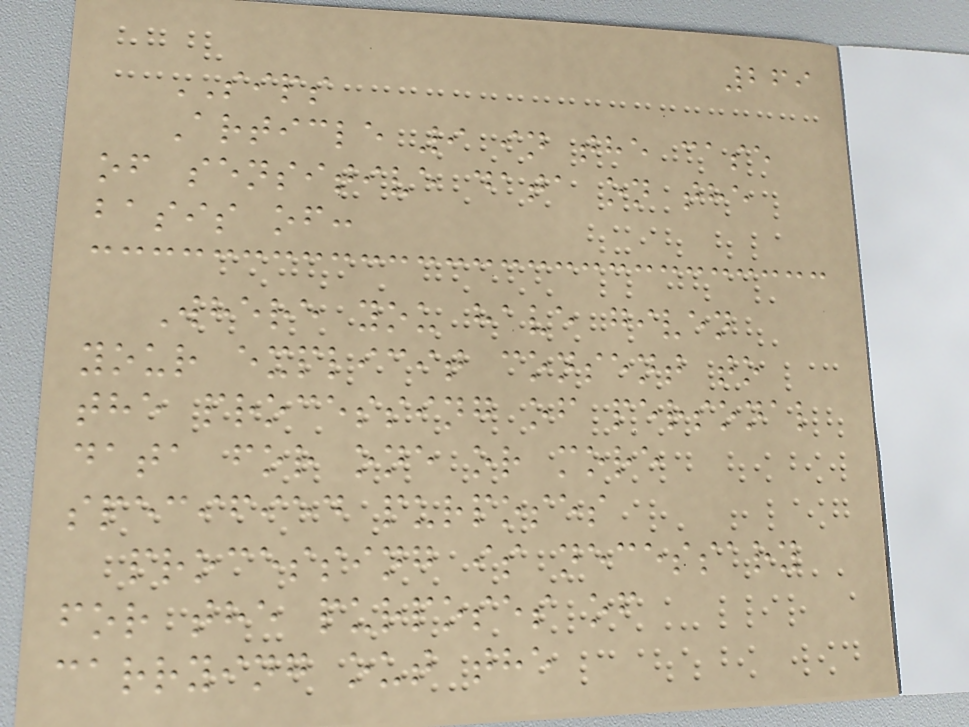269
SIPS
Article 9 in the case
of sensitive data on the
basis of:
Where you have given
your explicit consent to
the processing of personal
data for one or more
specified purposes
processing is necessary
for the purposes of
carrying out the
